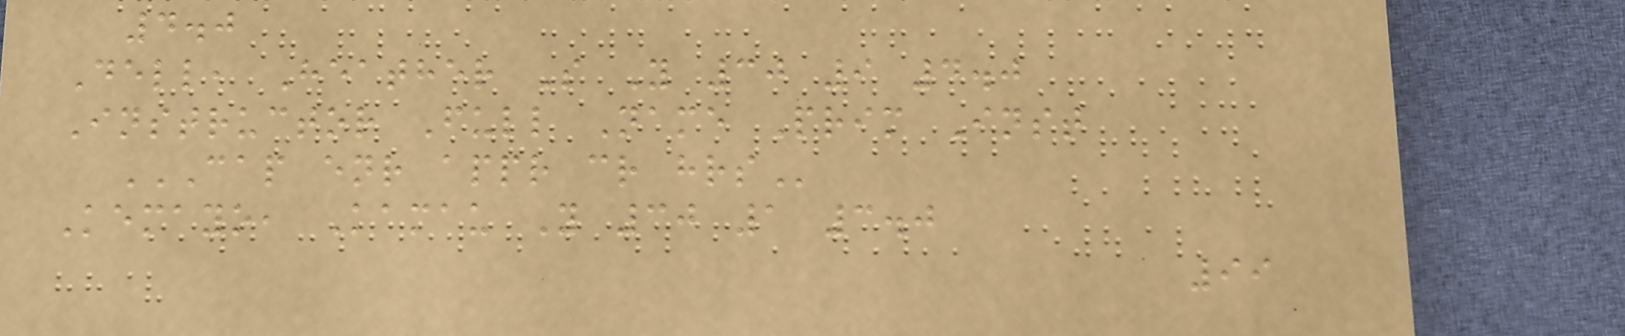4.0
Dell, Heather S Y 30 9 4.0
Instructor Full Name Prim Inst
CAP ENR APPR CR HRS
Kemayo, Kamau Y 30 1 3.0
99
